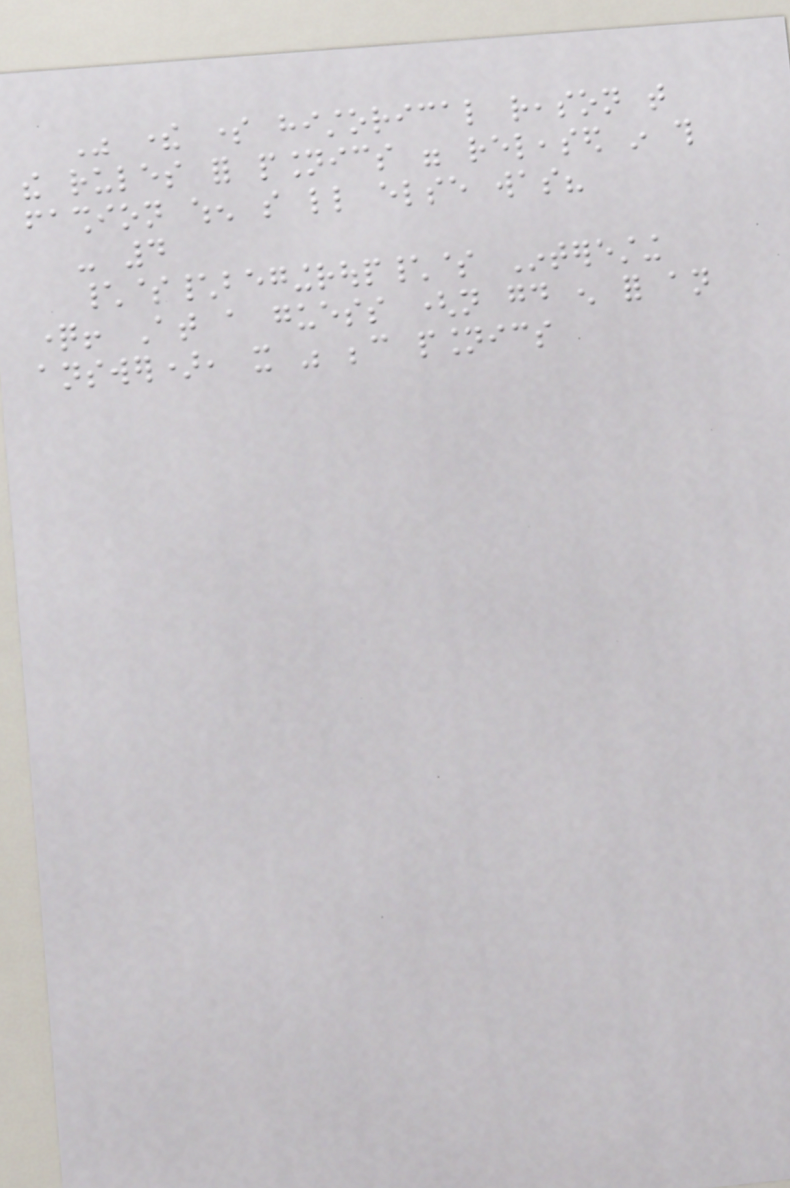Was there some historical reason that
the rules for psionics were released in this
fashion when so little else was?
- 4
\$\begingroup\$ Interesting
question! At a guess (not good enough for an
answer), it was because psionics
